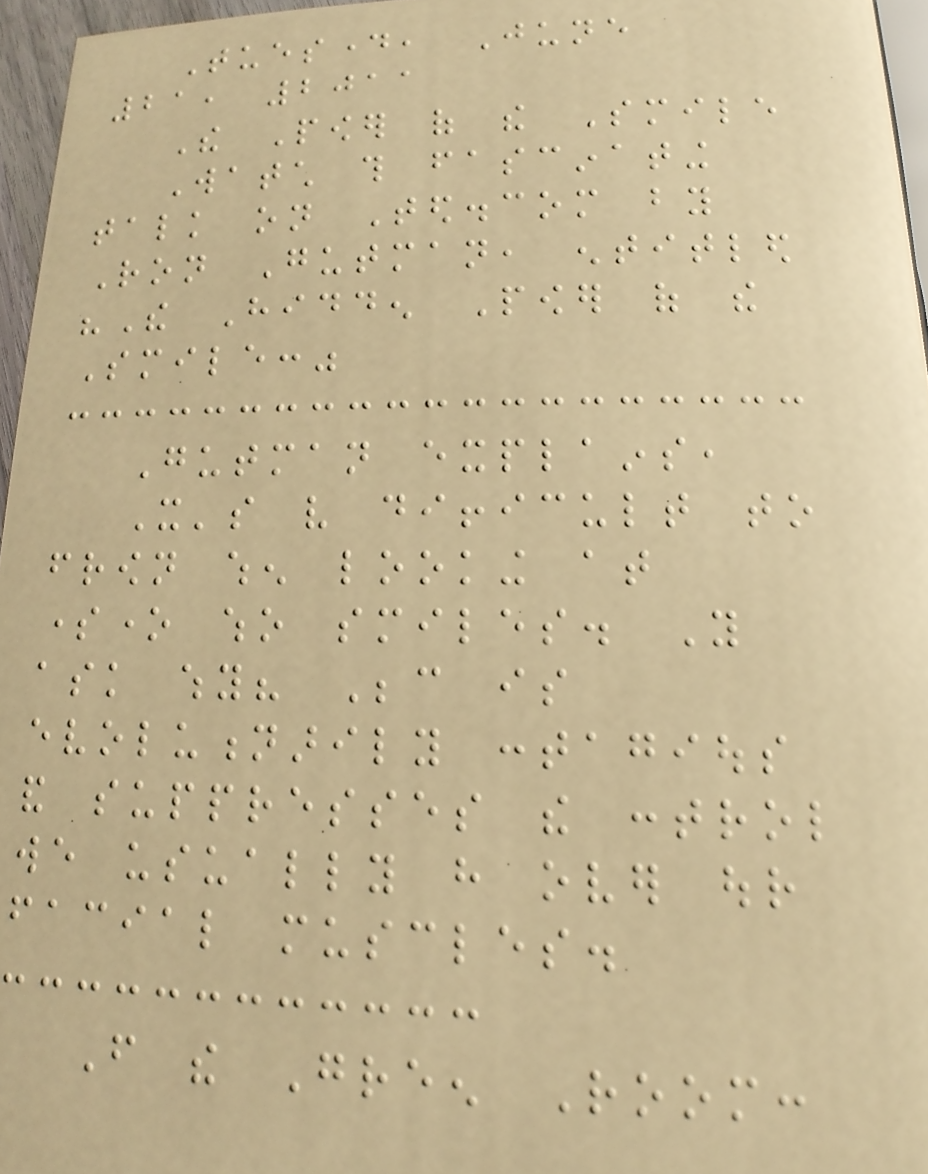Tuesday, June
21, 2011
The Power of the Smile
Watch this fascinating
talk on Ted.com by
Ron Gutman, entitled
"The Hidden Power of the
Smile:"
Gutman explains,
It's very difficult to
frown when looking at
someone who smiles. You
ask why? Because is
evolutionarily contagious
and suppresses the control
we usually have over our
facial muscles.
From the Green Room:
